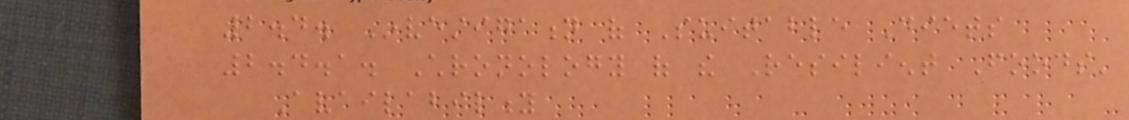2.4. Investigation of Suitable Diets
2.4.1. Chronology of the Resilient Foods'
Availability
